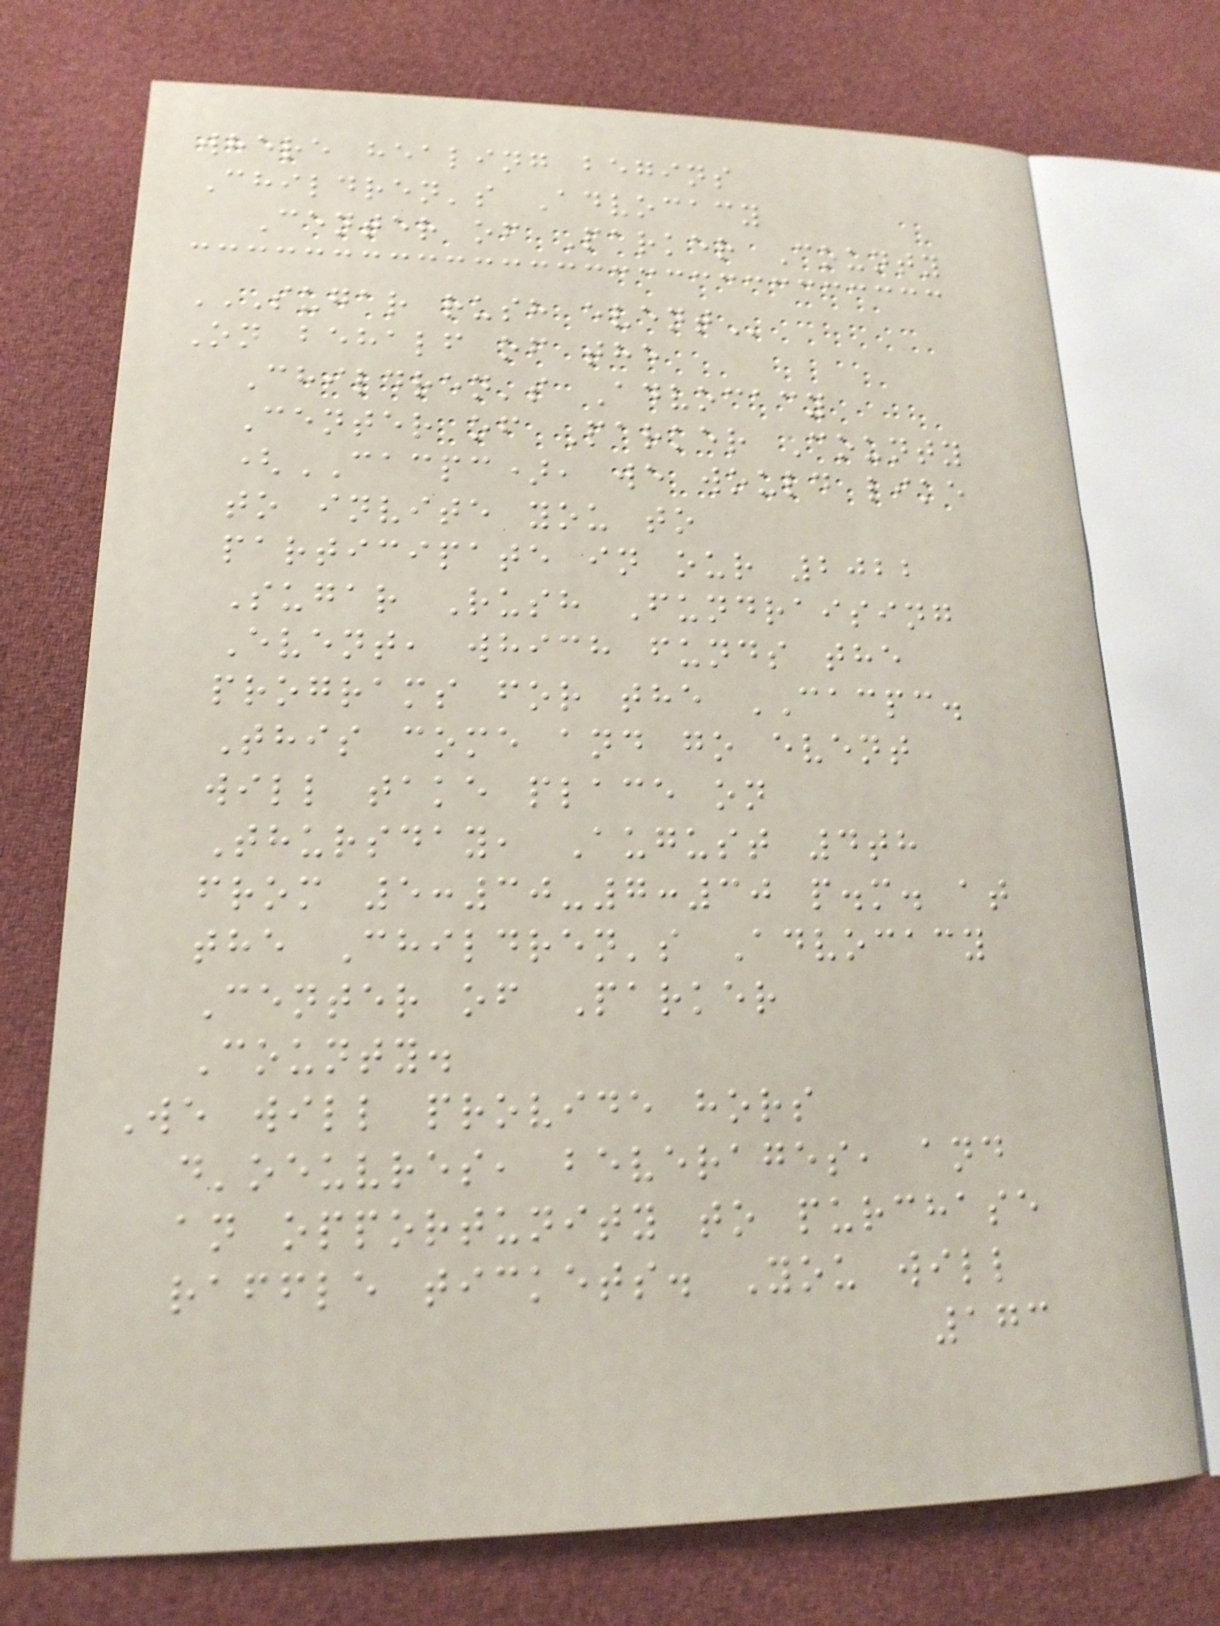where healing begins
Children's Advocacy
Center of Parker County
SUGAR RUSH EVENT
On behalf of the
Children's Advocacy
Center of Parker County
(CACPC), we would like
to invite you to
participate in our 2022
Sugar Rush Fundraising
Event, which funds the
programs for the CACPC.
This come and go event
will take place on
Thursday, August 4th
from 5:30-7:30 p.m. at
the Children's Advocacy
Center of Parker
County.
We will provide hors
d'oeuvres, beverages, and
an opportunity to purchase
raffle tickets. You will
173
